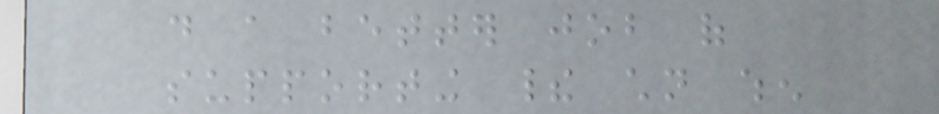do a better job of
supporting their children when
